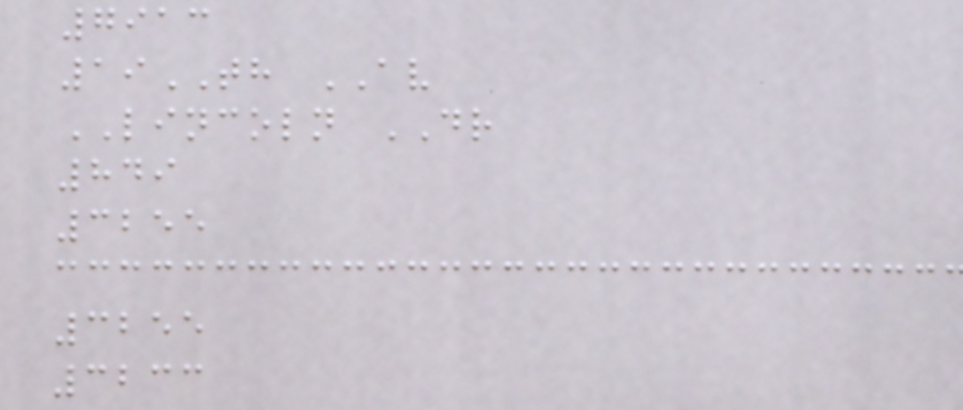7913
19TH AV
LINCOLN DR
849
3255
3255
3233
